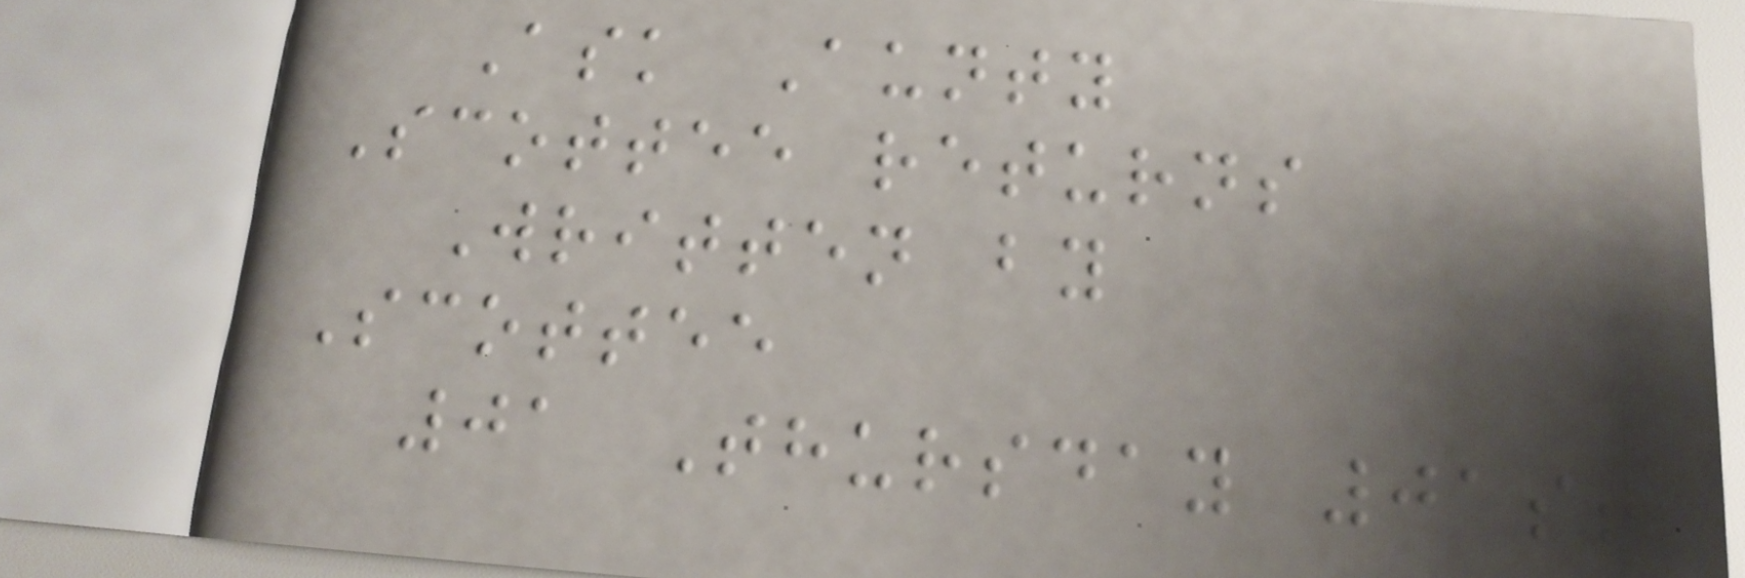Ask Aunty
Scottee returns
Written by
Scottee
01 Thursday 01st
